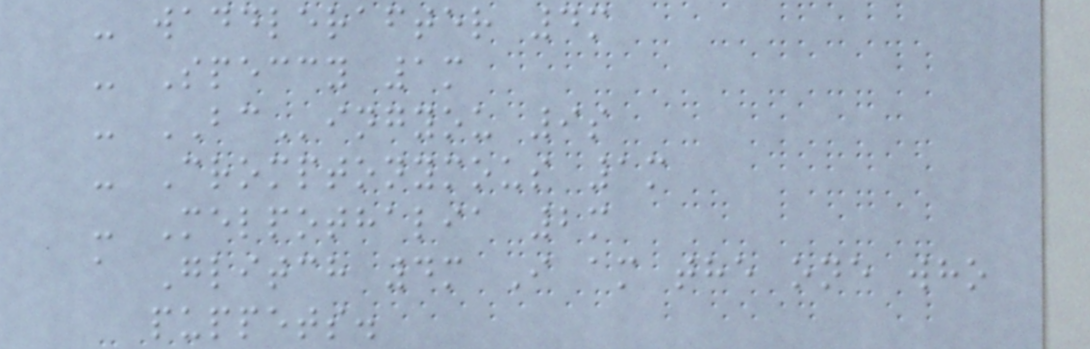- waddlerafter 4m
- Speccy 1m
- BCingyou 9s
- Cromptonymous 1m
- Melpothalia 2m
a Glitch 4m I am the one who
puppets.
